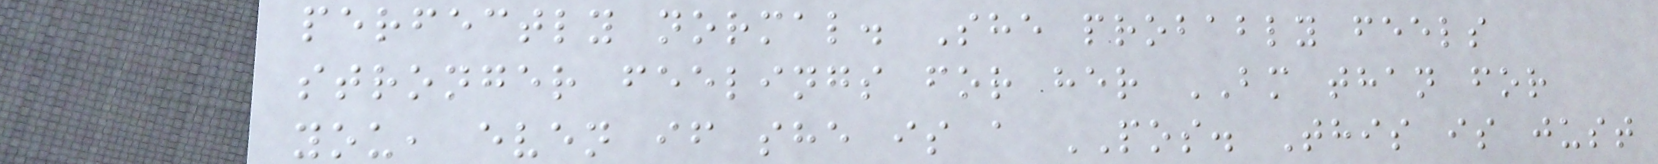perfectly normal. She probably feels
stronger feelings for her BM than for
you, even if she is a POS. This is just
